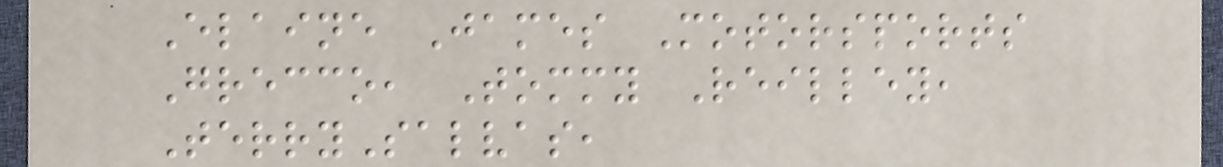Elaine James Motorsports
Grecco, Tommy Reilley,
TerrySalvas,
